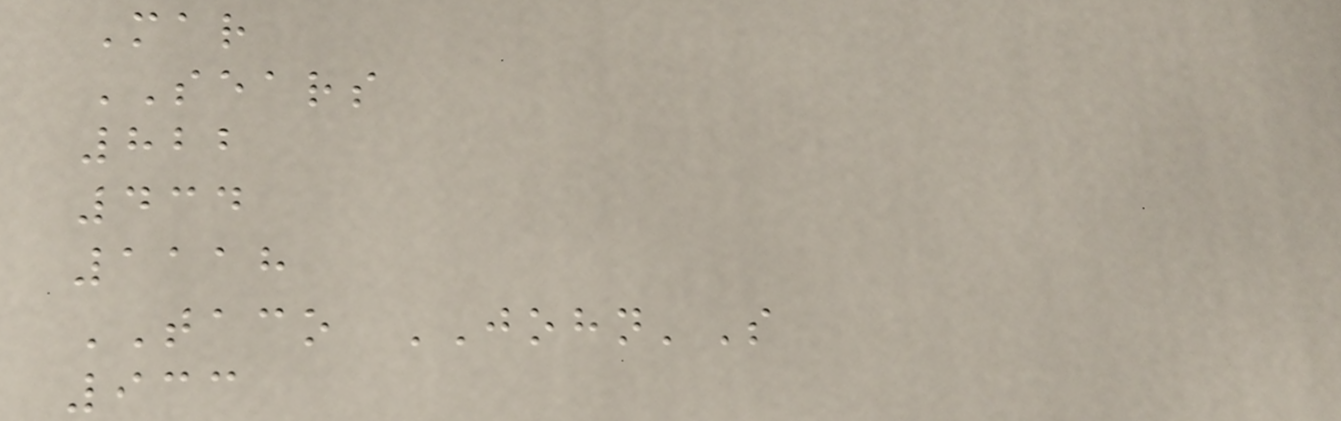Mar
SEARS
822
434
1118
TACO JOHN'S
933
